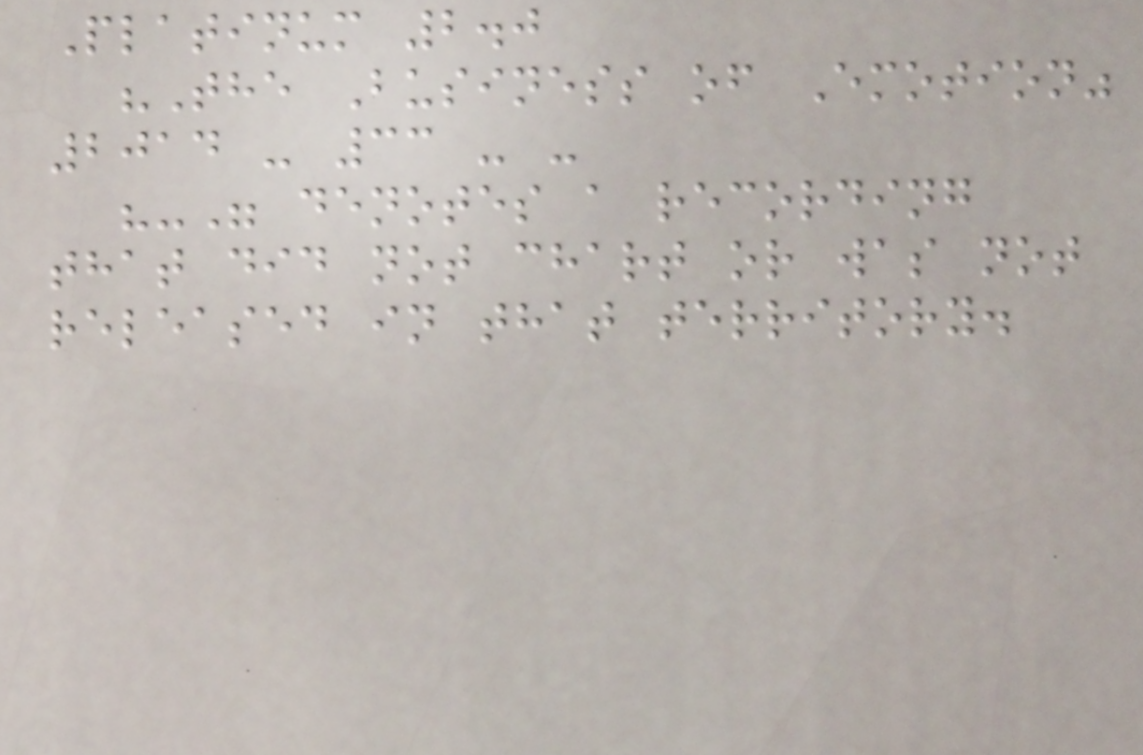Platinum 2.0
"The Business of Emotion"
2014 - 33 - -
"-" denotes a recording
that did not chart or was not
released in that territory.
